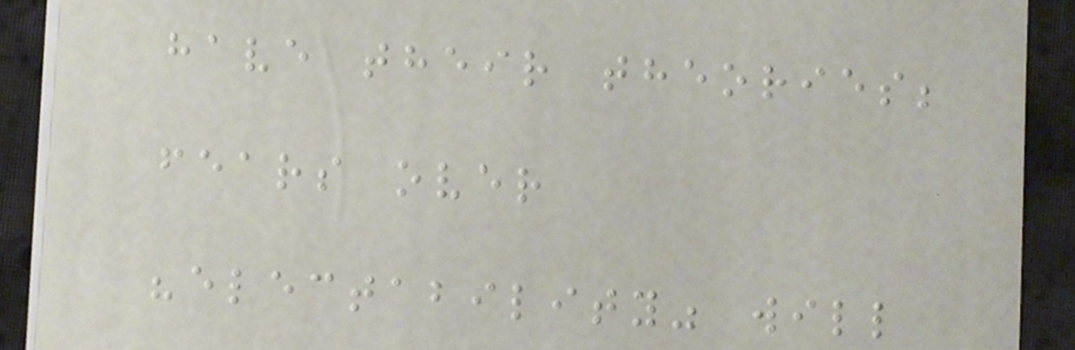have their theories;
fears over
"electability" will
